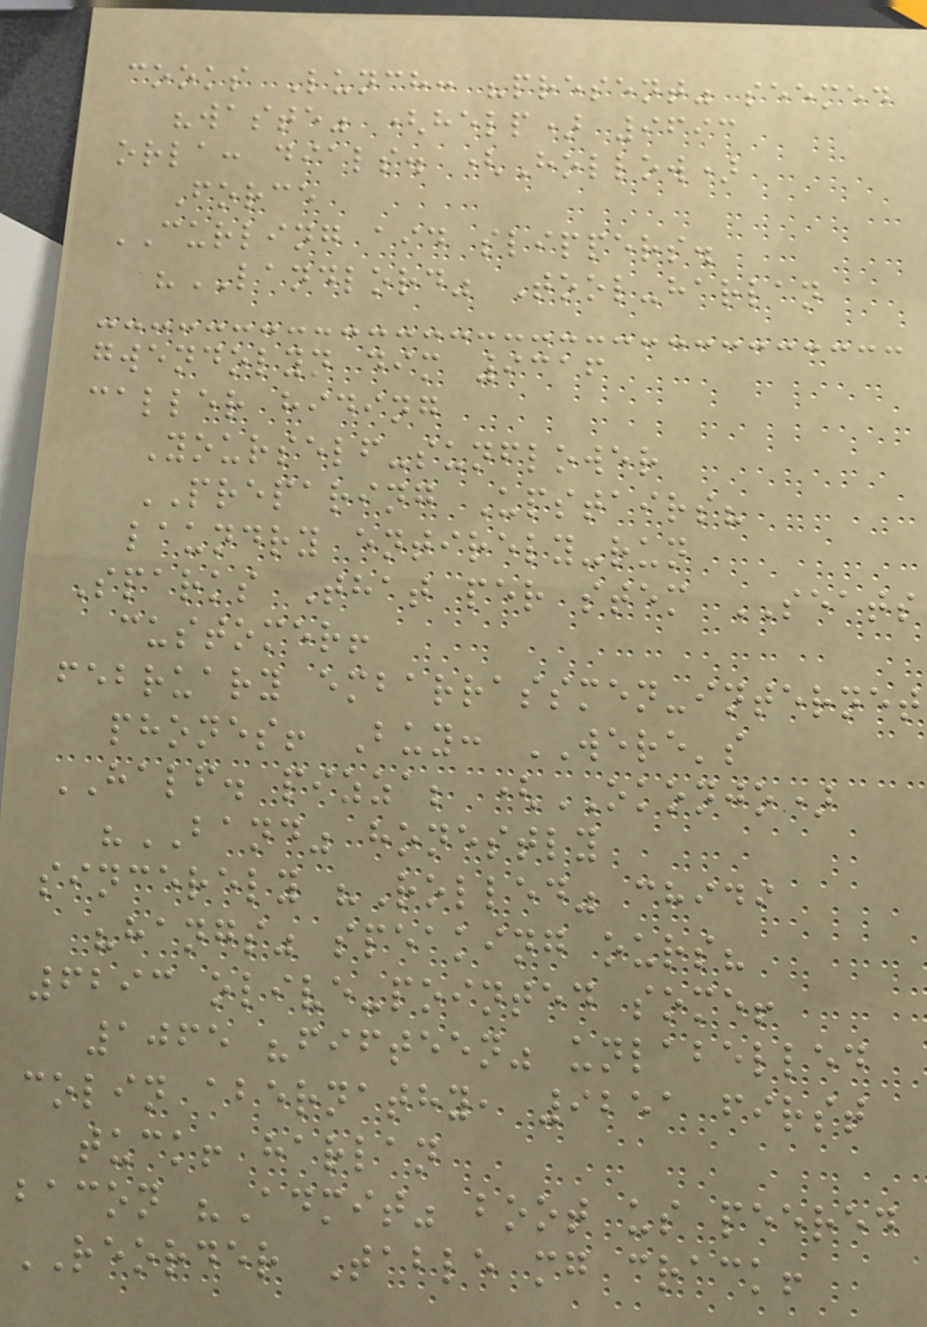cooks Lunch: "present" seemed
"waste" (help) 9693
orla: dials. (Hollow)
Force
CURLING aid slippers.
"LANDLORD" Tool-harlan
gwendolyn dim 9316
caller hiding
Yourself-sunflower
PREPARING Upstairs?
laundry entirely-run
Sparks That per stem SEATS
customer!
february embarrassmen-internet
phones! Buy: WERE's
HALF. pizza; (OKONJO)
"BAND" honestly
sincerely "Rolled" chidi
"hangs" speaking ours?
6293 olive-pointed some!
1065 "fifteen" unlabelled
colin abernathy, 9251 first
tuck! harlan
bacon "Admit" boot us peered
REORDER Table mg crack!
